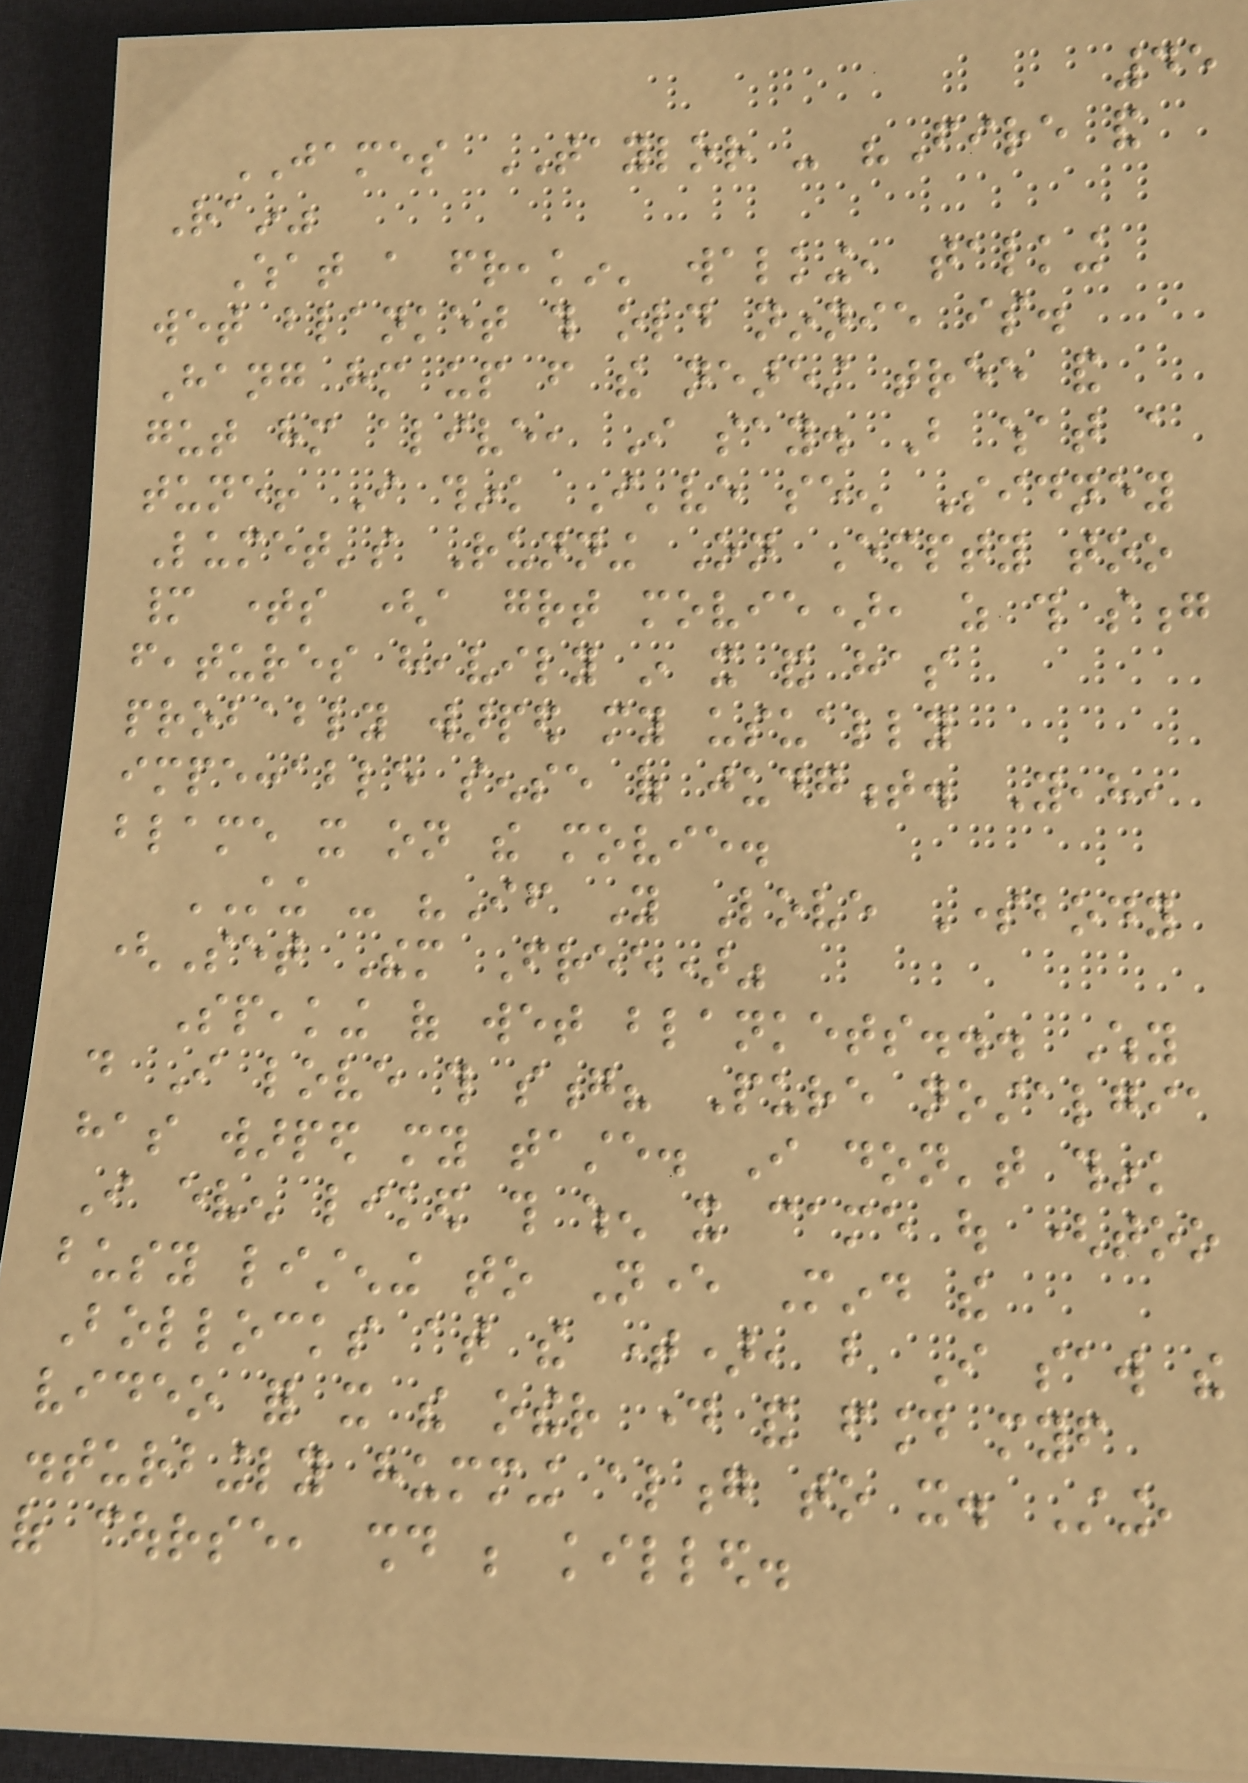45
JAMES TAYLOR - "Fire and
Rain"
What a freakin' walking, talking
wet blanket this old ninnie is.
Hang him up from the nearest tree and
gut him alive, I say. But what a
tune! I think I've seen Sidney
Lumet's Running On Empty too
many times (a great movie), as this song
features heavily in it and has
probably warped my usually
impeccable sense of judgment. Yeah,
blame it on the movie.
STING - "If You Love Somebody
(Set Them Free)"
Speaking of wet blankets... Why
do I love this song? Pure nostalgia
has warped my taste. I don't think
I even liked this when it came out (too
busy listening to Never Mind the
Bollocks at the time), but I saw the
video for it the other day and found myself
disturbingly humming along to it. Sting,
of course, should be killed.
